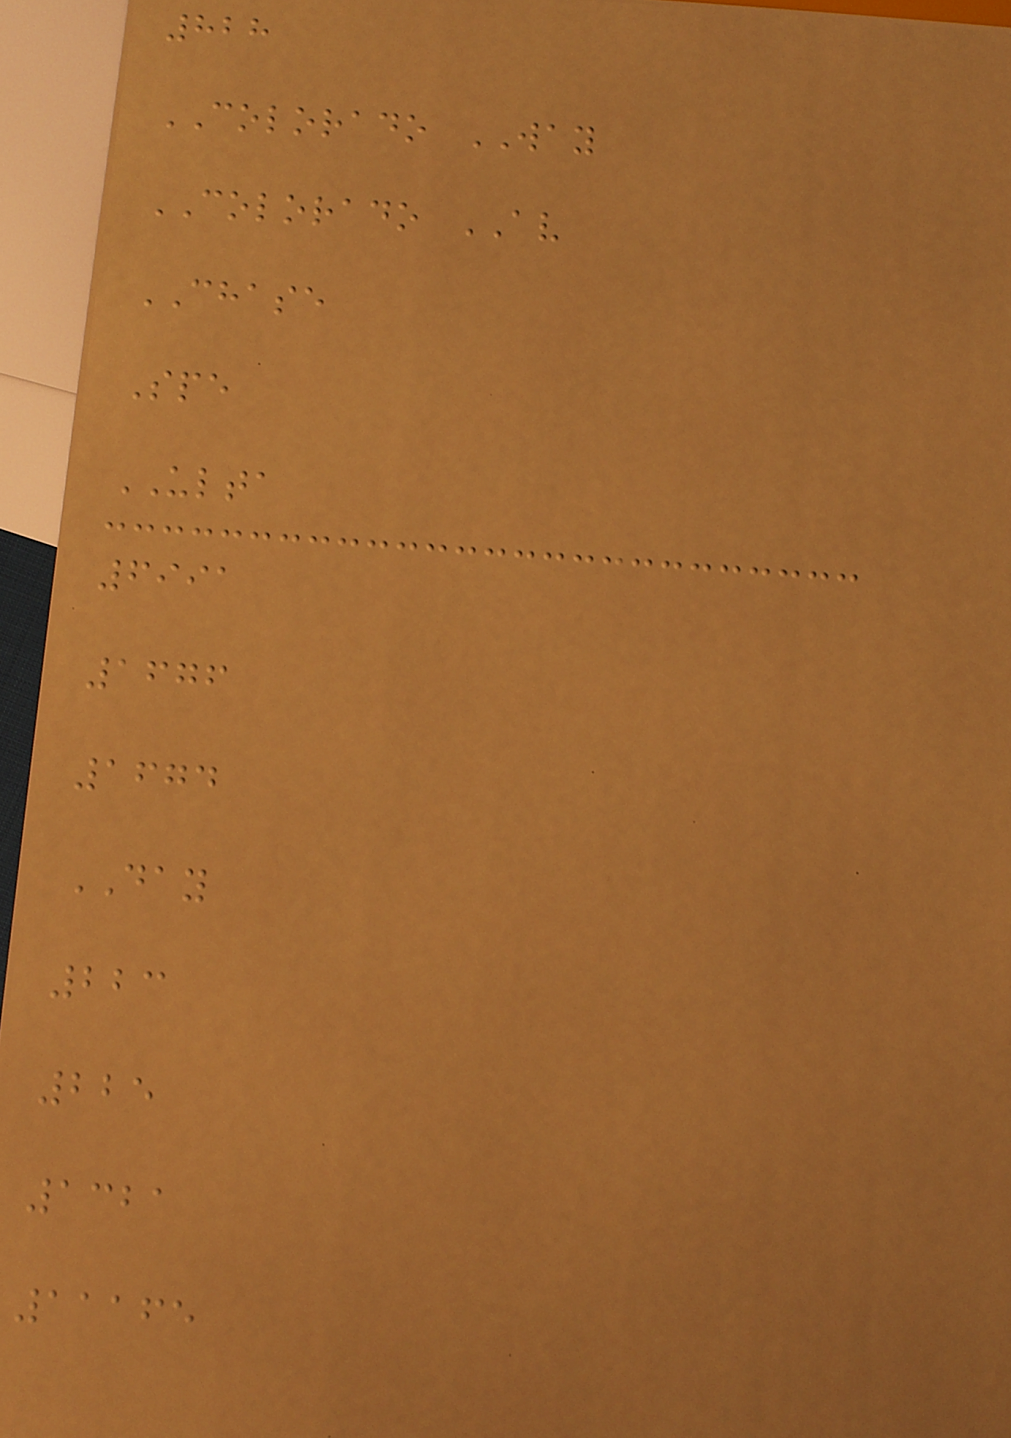828
COLORADO WAY
COLORADO AV
CHASE
Spe
ULTA
6991
1676
1674
DAY
223
225
1321
11165
